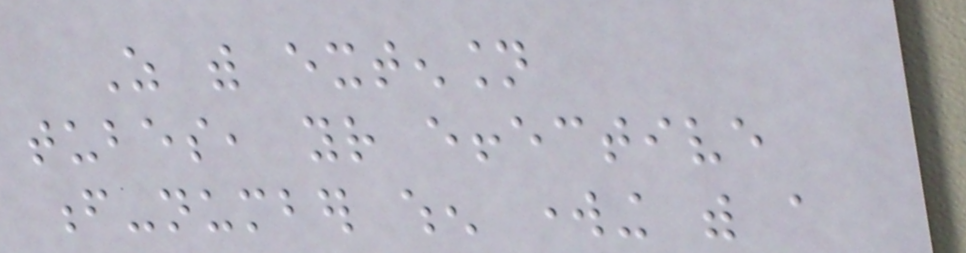As with extension
tubes, your effective
f-number when working with a
